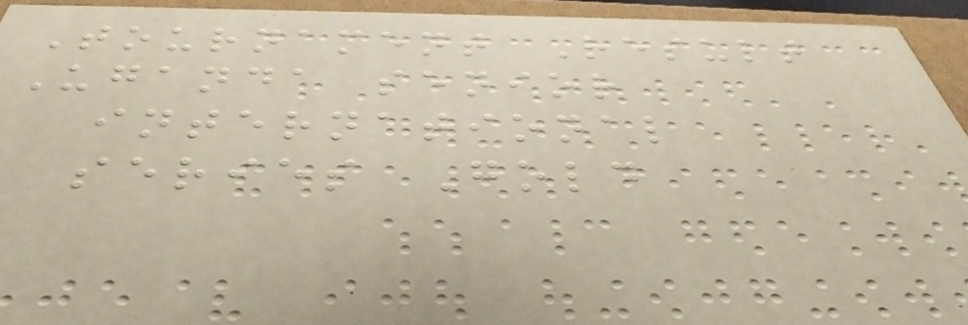Tournament Result
Uganda senior
international
series Gold
